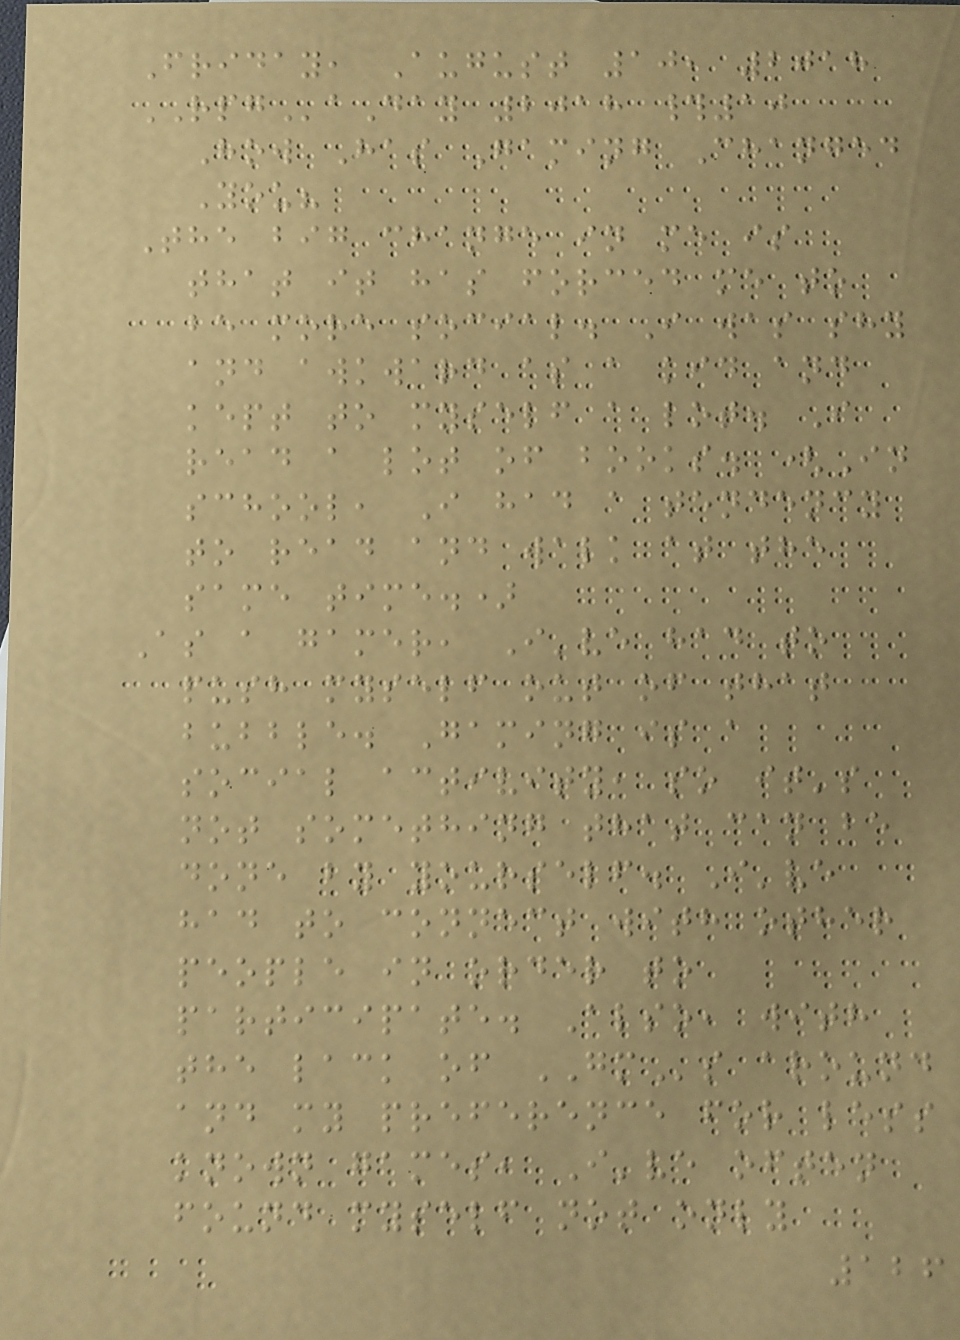Friday, August 10, 2018
RPGaDay 2018 #10
How Has Gaming Changed
You?
The big change in me is
that it has forced me to
be more social. I was shy
and awkward as a kid and
kept to myself a lot. I
read a lot of books. (In
school, I had a tendency
to read and walk at the
same time.)
As a gamer, I've had to
push myself out of that
bubble. Gaming is a
social activity, so it's
not something that can be
done by yourself. I've
had to connect with other
people in order to
participate. Also, with
the lack of GMs around
and my preference for less
known games, I've often
found myself not only
126
